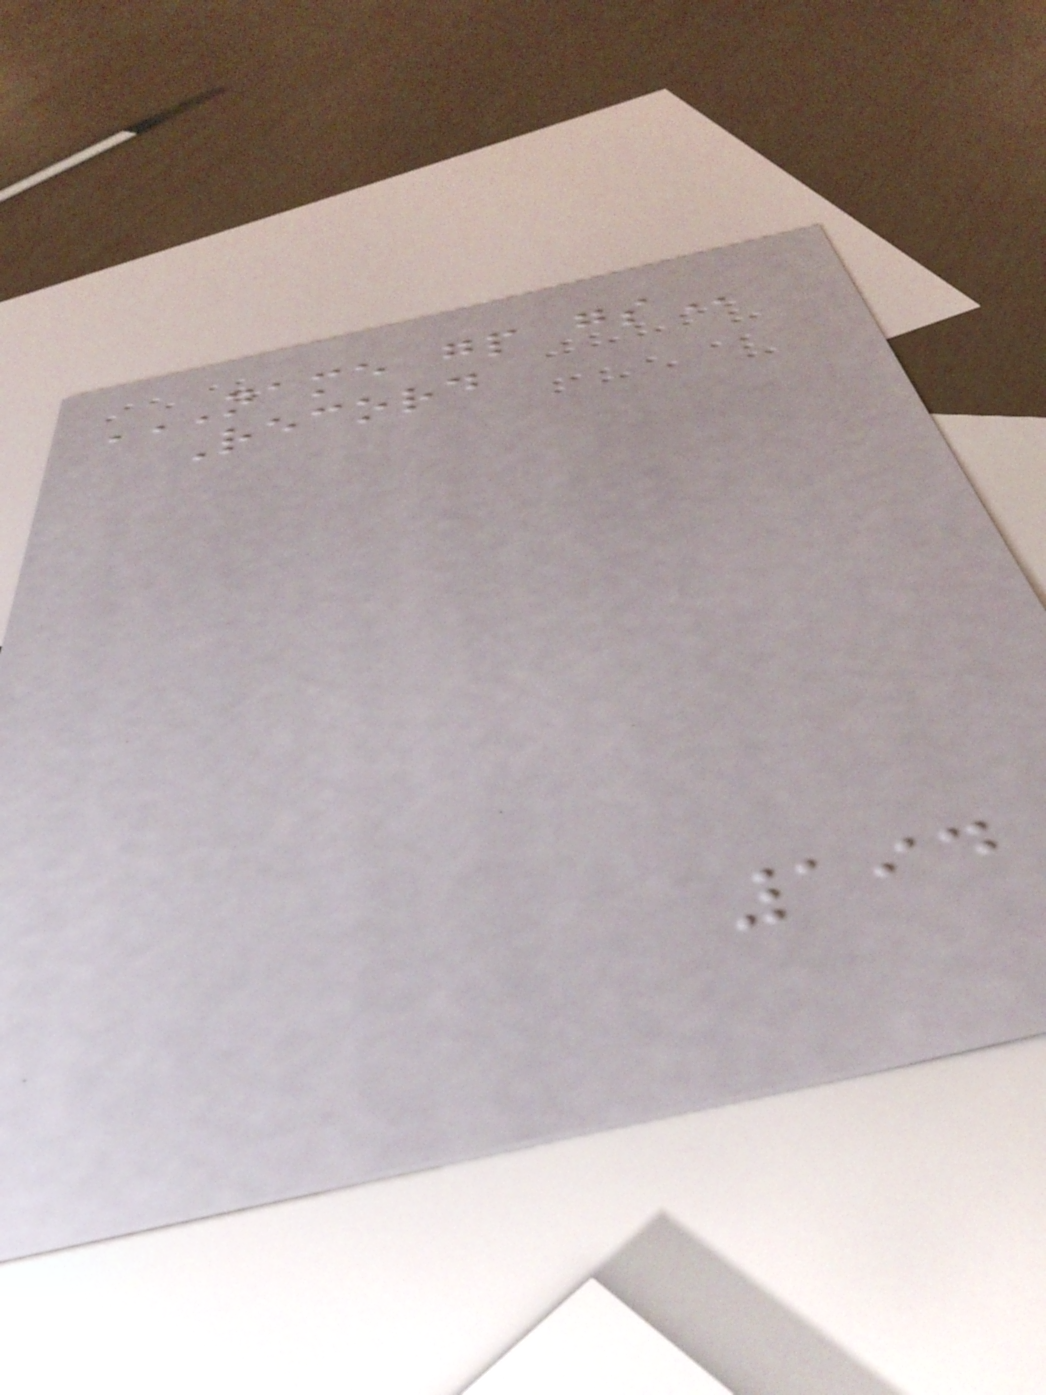NAME GP GS
Record
194
